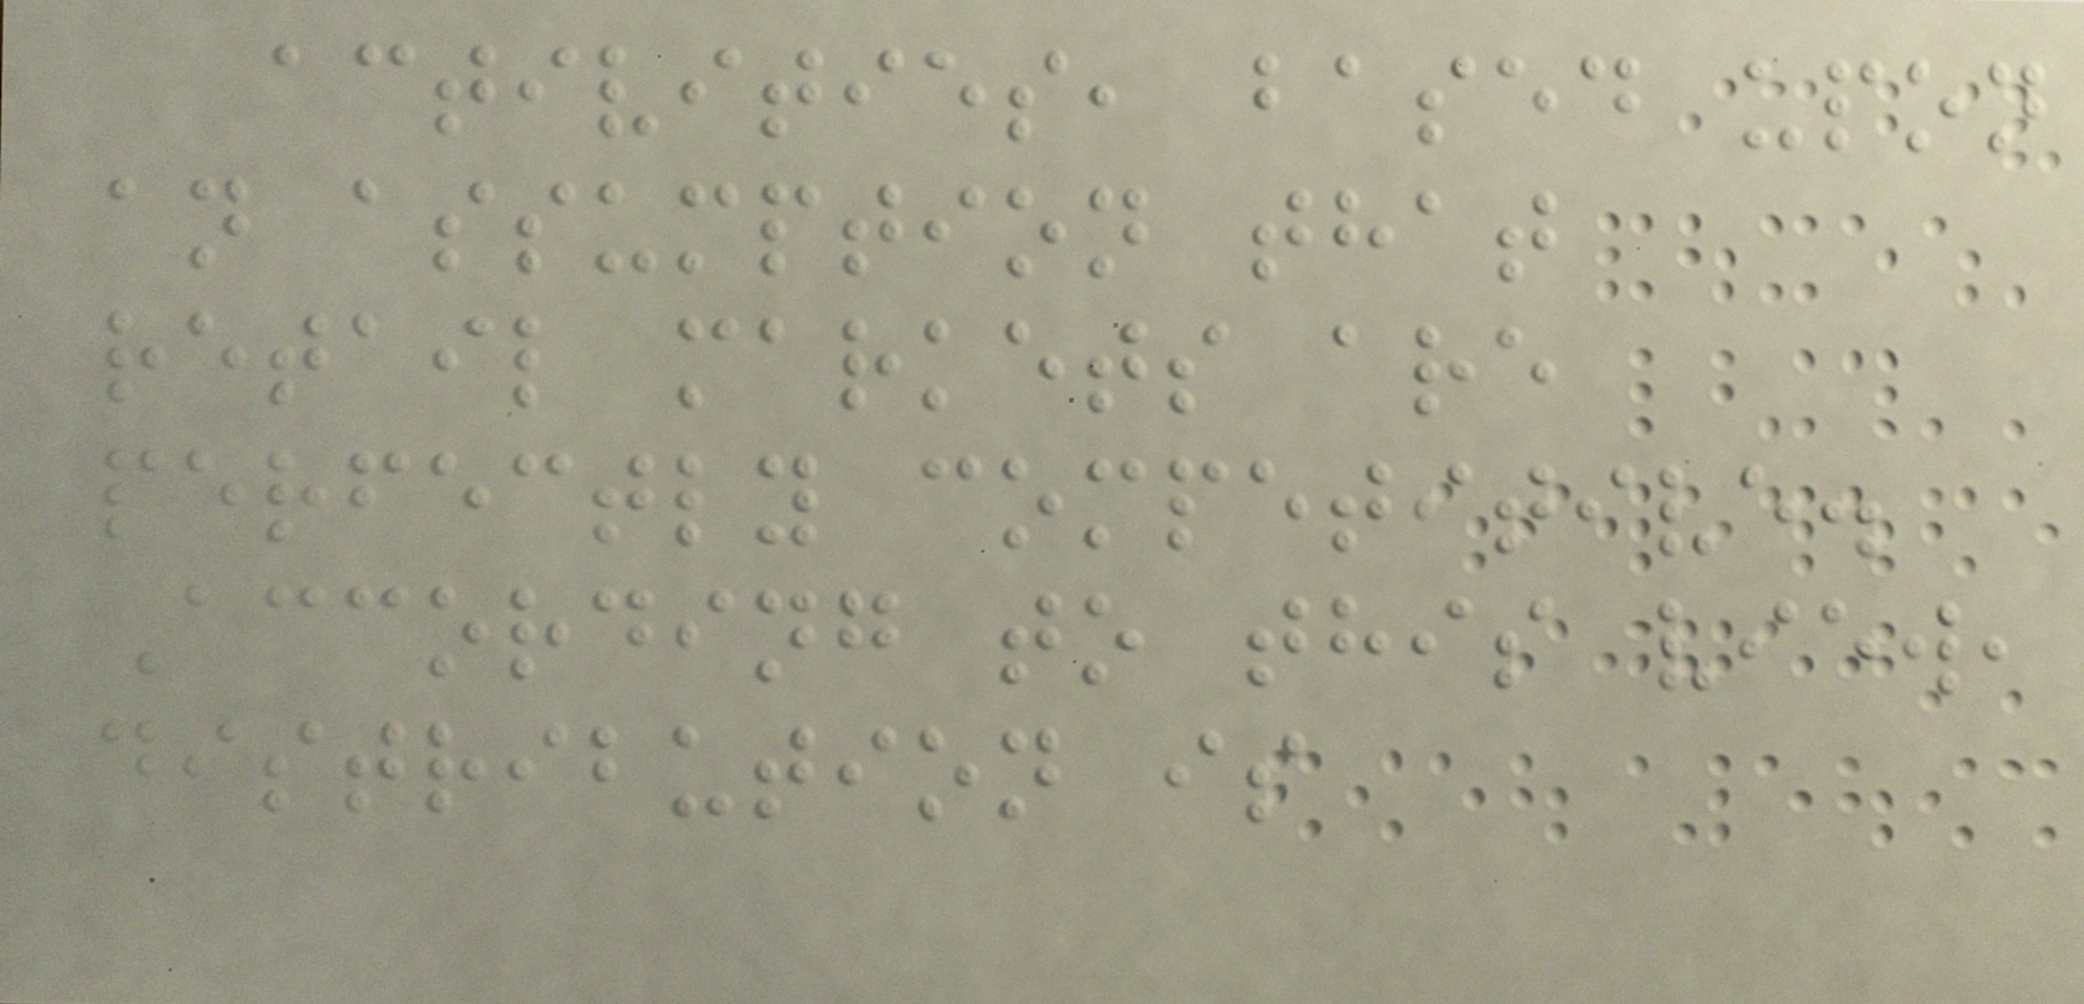activities, based upon
an assumption that
retail markets are
perfectly competitive.
According to this view,
distribution is
